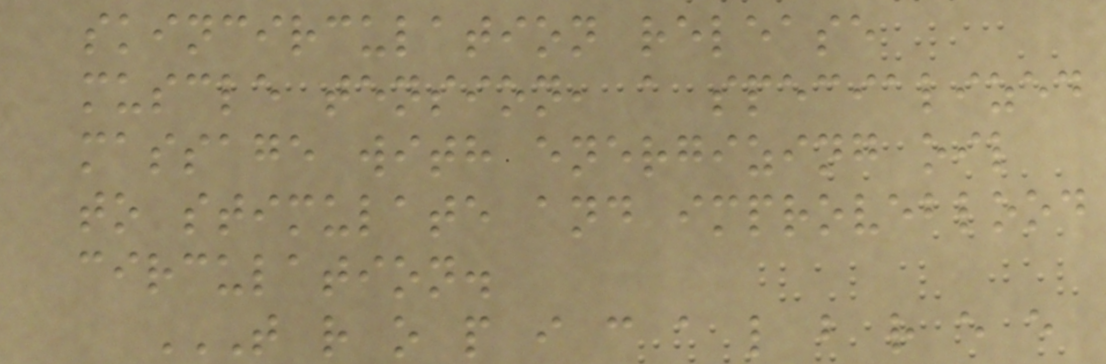skincirculation release
muscle tension, a specialized
massage with energizing oil
to stimulate and improveblood
circulation.
T R O P I C A L B R E E
